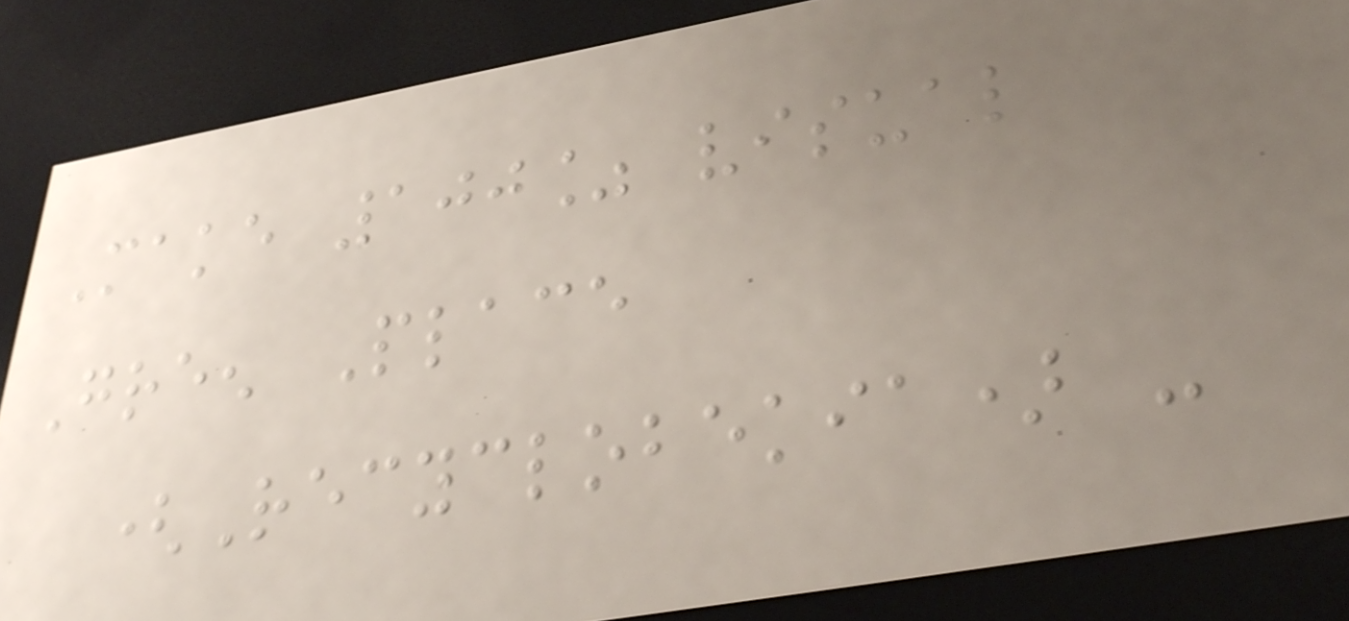Make 100% visual
Green Place
(Recyclobekia) -
